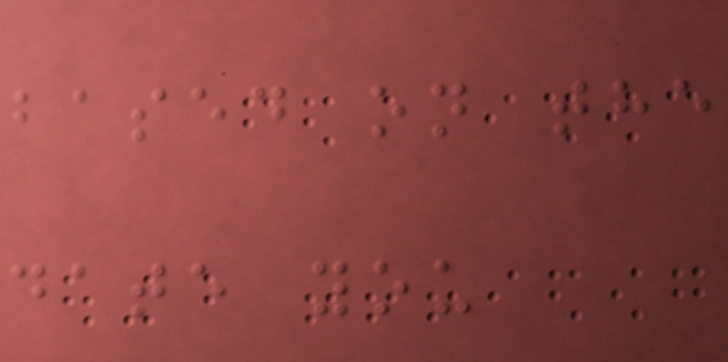based on the
date you
